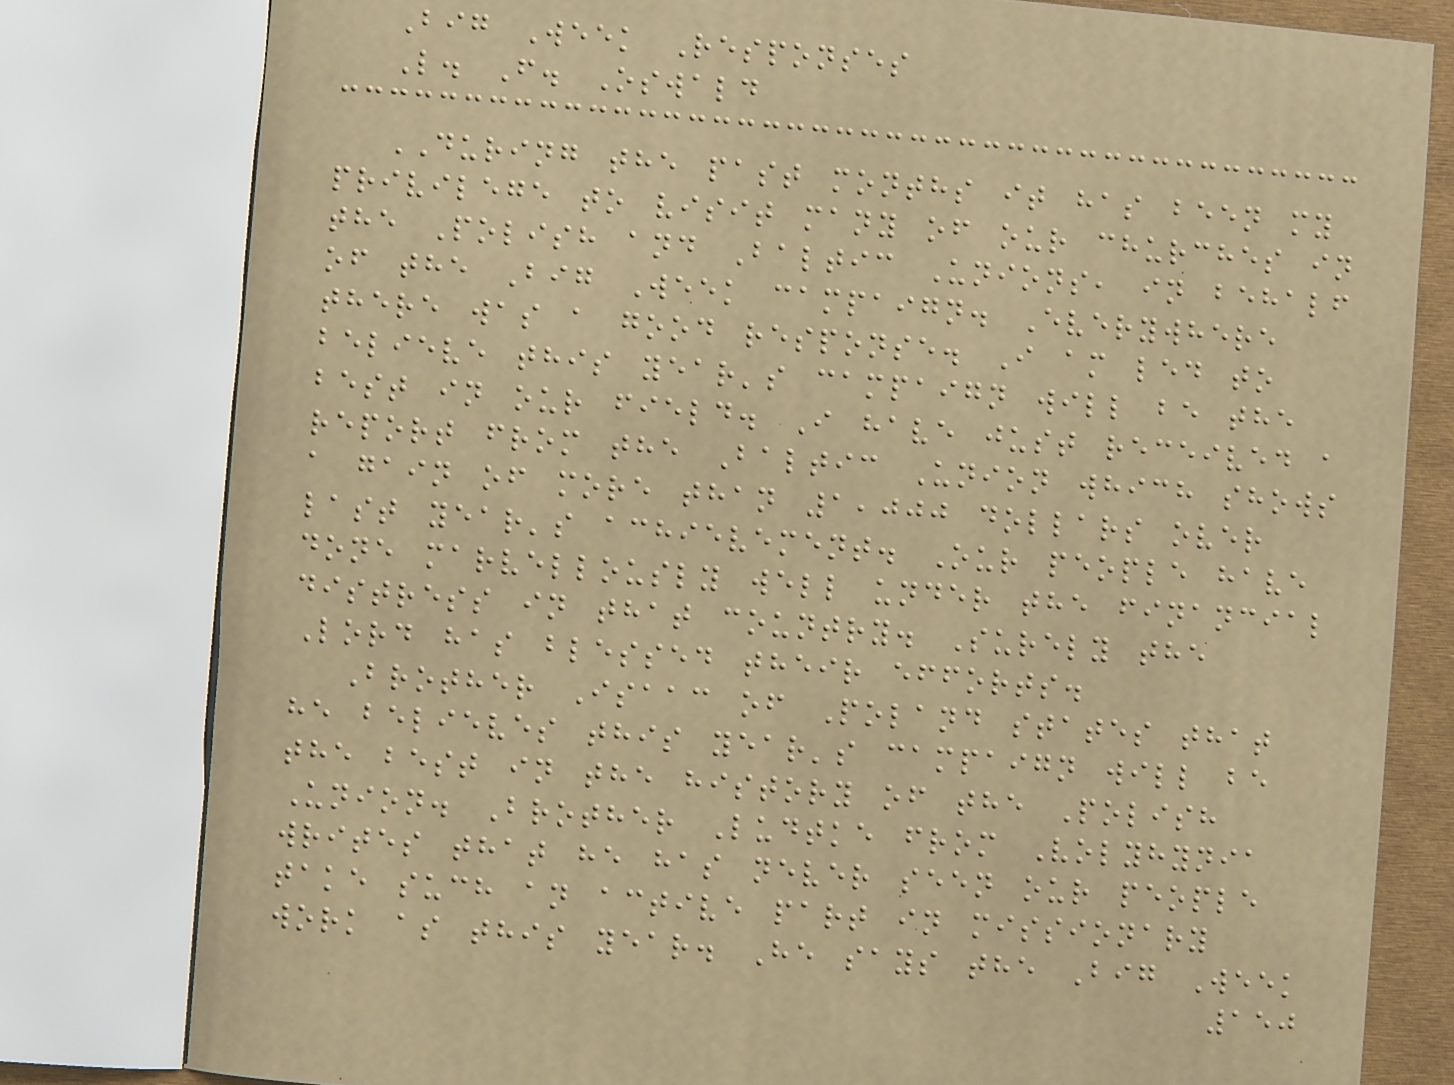Big Week Responses
L. F. Oswald
DURING the past months it has been my
privilege to visit many of our churches in
the Polish and Baltic Unions, in behalf
of the Big Week campaign. Everywhere
there was a good response. I am led to
believe this year's campaign will be the
best in our field. I have just received a
report from the Baltic Union which shows
a gain of more than 1,000 dollars over
last year's achievement. Our people have
done marvellously well under the financial
distress in that country. Surely the
Lord has blessed their efforts.
Brother Isaac of Poland states that
he believes this year's campaign will be
the best in the history of the Polish
Union. Brother Ludtke from Volyhynia
writes that he has never seen our people
take such an active part in missionary
work as this year. He says the Big Week
150
